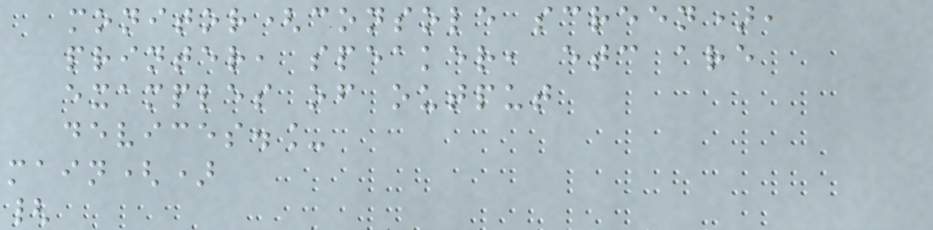monitor(console screen),
printer, speaker, etc are
examples of output
devices._
main()
{
